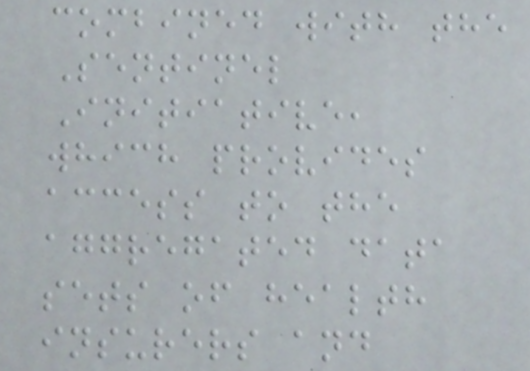combined with the
Sentinel
Initiative,
which provides
access to the
aggregated data
sets of health
insurers and
